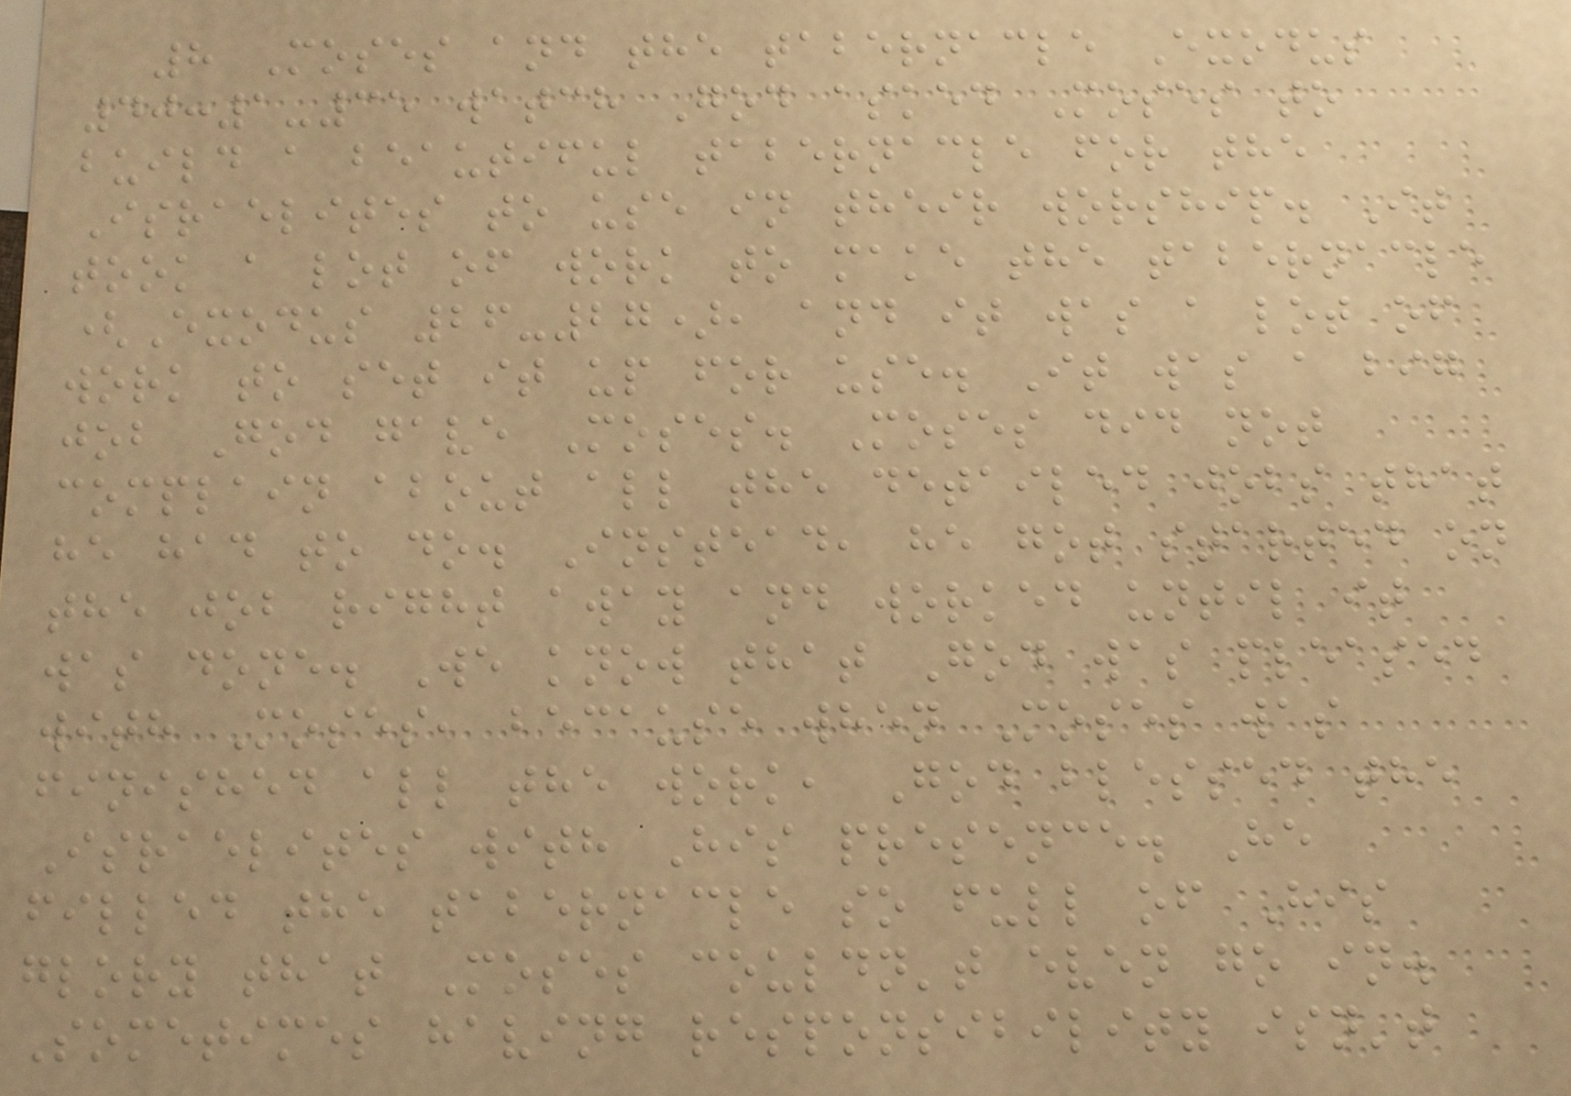8 Moses and the tabernacle Exodus
40:1-35 watch God asked Moses to
build a beautiful tabernacle for the
Israelites to use in their worship. It
took a lot of work to make the tabernacle
(Exodus 26-27), and it was a lot of
work to set it up for use. It was a big
job God gave Moses. Moses did not
complain about all the detailed jobs that
he had to do. Instead, he got started on
the job right away and worked until it
was done. We know that God was pleased
with Moses, because when Moses was
finished all the work, God blessed the
Israelites with His presence. He
filled the tabernacle so full of His
glory that Moses couldn't even go in.
Sometimes having responsibility isn't
